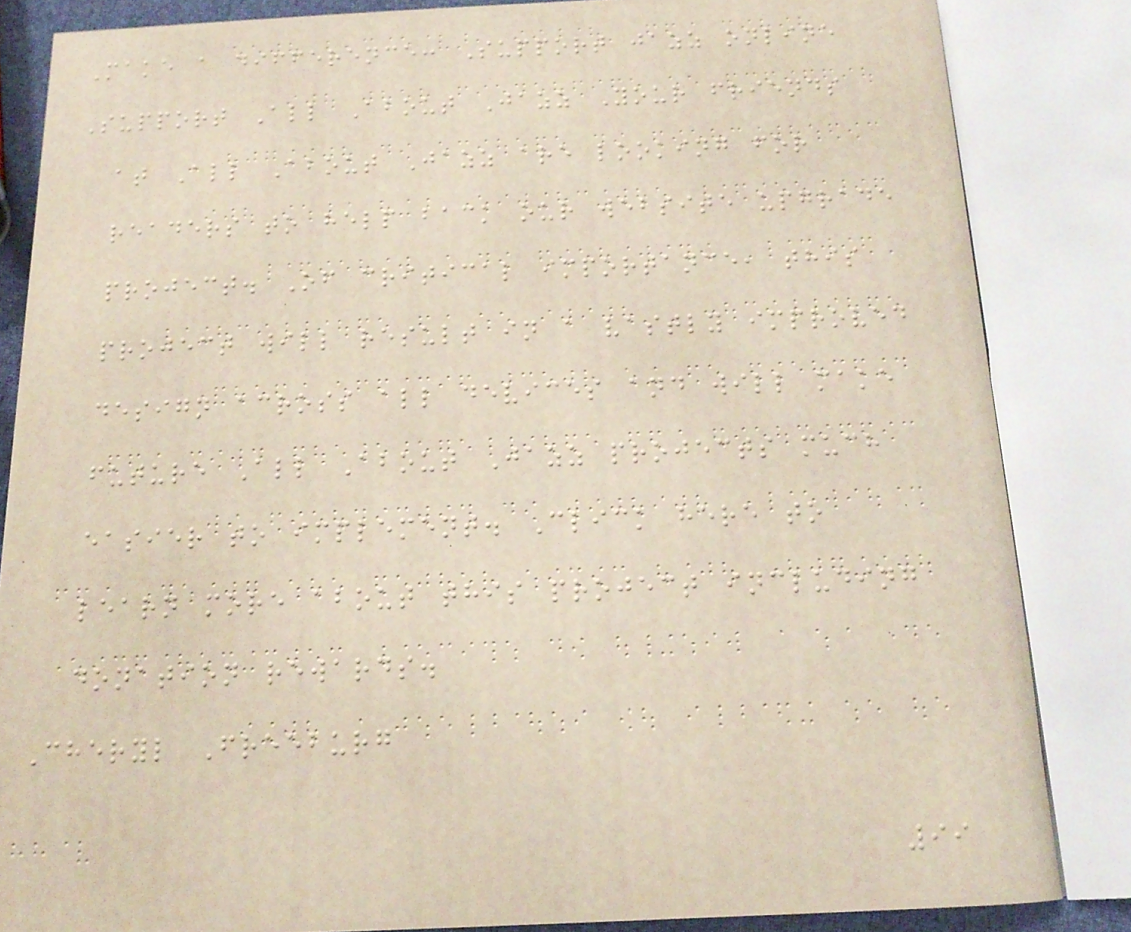Make a difference: Support jazz online
Support All About Jazz Your friends
at All About Jazz are looking for
readers to help back our website upgrade
project. Of critical importance, this
project will result in a vastly improved
design across all devices and will make
future All About Jazz projects much
easier to implement. Click here to
learn more about this project including
donation rewards.
Cheryl Freeburg
99
